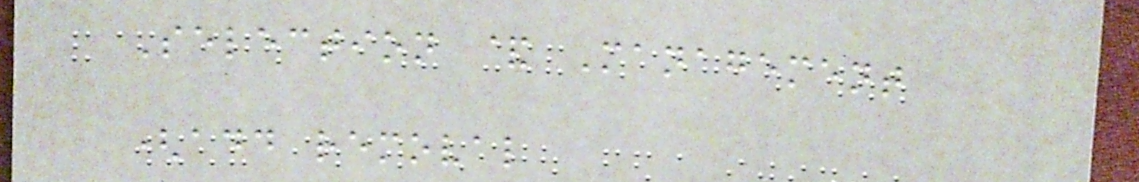Selection & Management
(add removal
